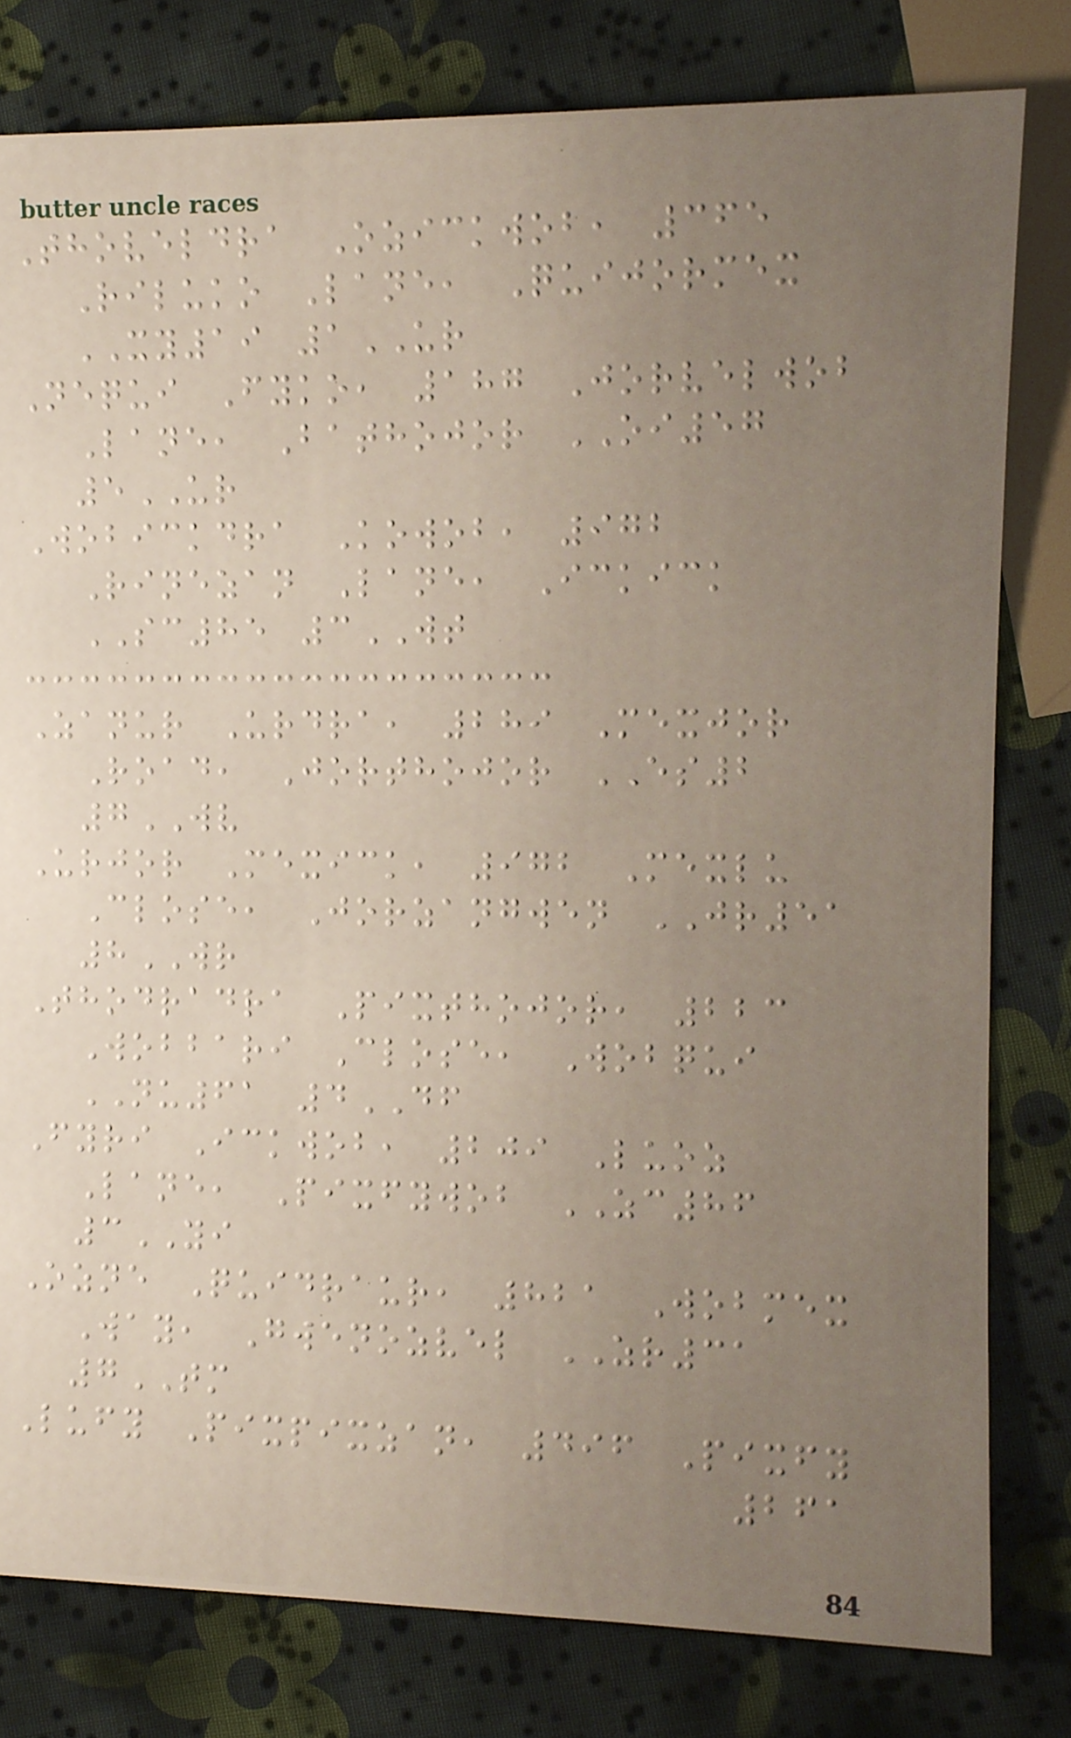Thoveldra Ozickwob, 365
Riluko Lane, Quijormex
XY19 1UR
Nequi Fyko, 187 Jorvelwob
Lane, Bathojor OI57
5UR
Wobickdra Kowob, 972
Rinezan Lane, Ickick
SC85 3WT
Zanur Urdra, 289 Mexjor
Road, Jorthojor ES2
7WV
Urjor Mexick, 972 Mexlu
Close, Jorzangwen JR51
8WR
Thodradra Pixthojor, 223
Wobbari Close, Wobqui
NU61 4DF
Fyri Ickwob, 209 Luoz
Lane, Pixfywob ZC86
3YI
Ozne Quidraur, 821 Wobmex
Way, Gwenozvel ZR31
7TM
Lufy Pixpixzan, 496 Pixfy
261
